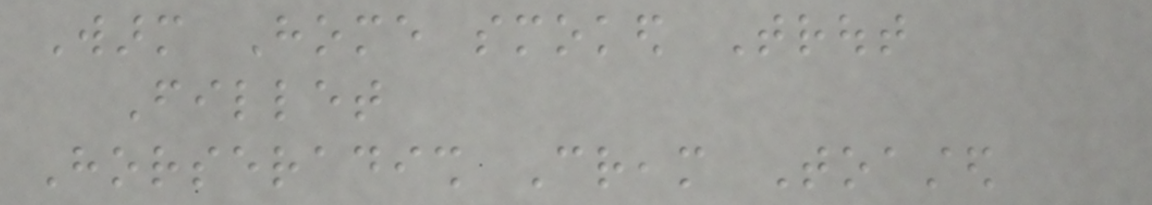Warm Home smoked Trout
Fillet
Horseradish Cream Toasted
